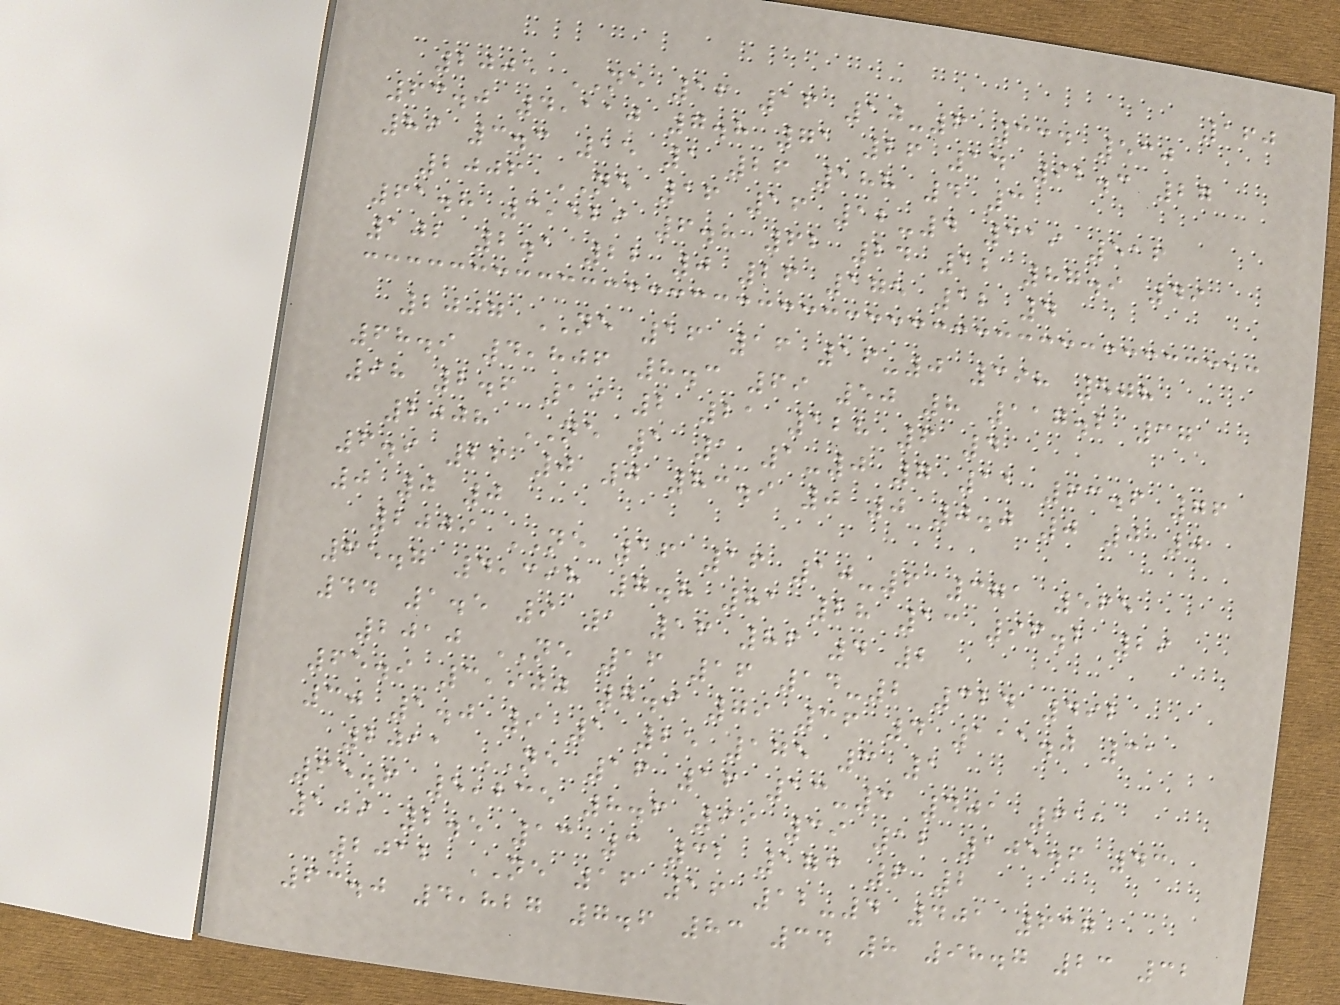160
2005 NE 16 16 10-6 334 530
63.0 4,110 7.8 71 26 14 92.3 27
89 3.3 15 1 26 188 4 3
2006 NE 16 16 12-4 319 516
61.8 3,529 6.8 62 24 12 87.9 49
102 2.1 22 0 26 175 12 4
2007 NE 16 16 16-0 398 578
68.9 4,806 8.3 69 50 8 117.2 37
98 2.6 19 2 21 128 6 4
2008 NE 1 1 1-0 7 11 63.6 76
6.9 26 0 0 83.9 0 0 0.0 0 0 0
0 0 0
2009 NE 16 16 10-6 371 565
65.7 4,398 7.8 81 28 13 96.2 29
44 1.5 9 1 16 86 4 2
2010 NE 16 16 14-2 324 492
65.9 3,900 7.9 79 36 4 111.0 31
30 1.0 9 1 25 175 3 1
2011 NE 16 16 13-3 401 611
65.6 5,235 8.6 99 39 12 105.6 43
109 2.5 13 3 32 173 6 2
2012 NE 16 16 12-4 401 637
63.0 4,827 7.6 83 34 8 98.7 23 32
